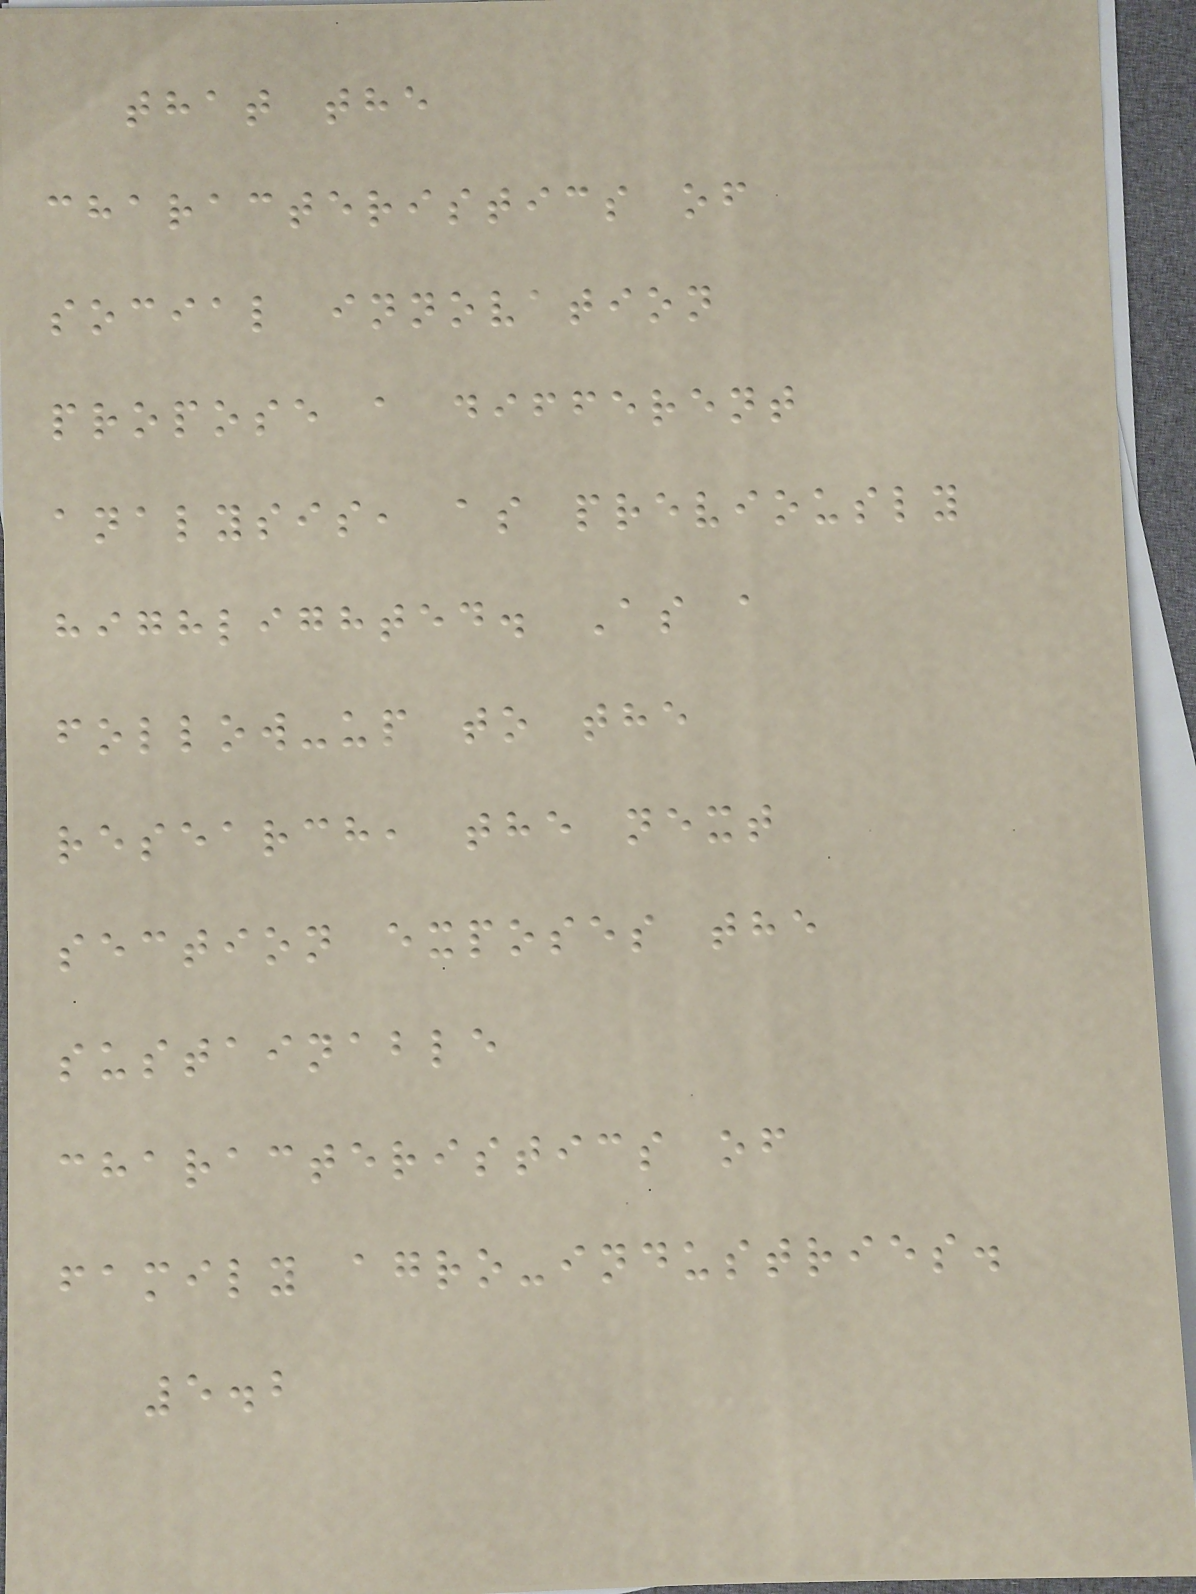that the
characteristics of
social innovation
propose a different
analysis, as previously
highlighted. As a
follow-up to the
research, the next
section exposes the
sustainable
characteristics of
family agro-industries.
5.2
